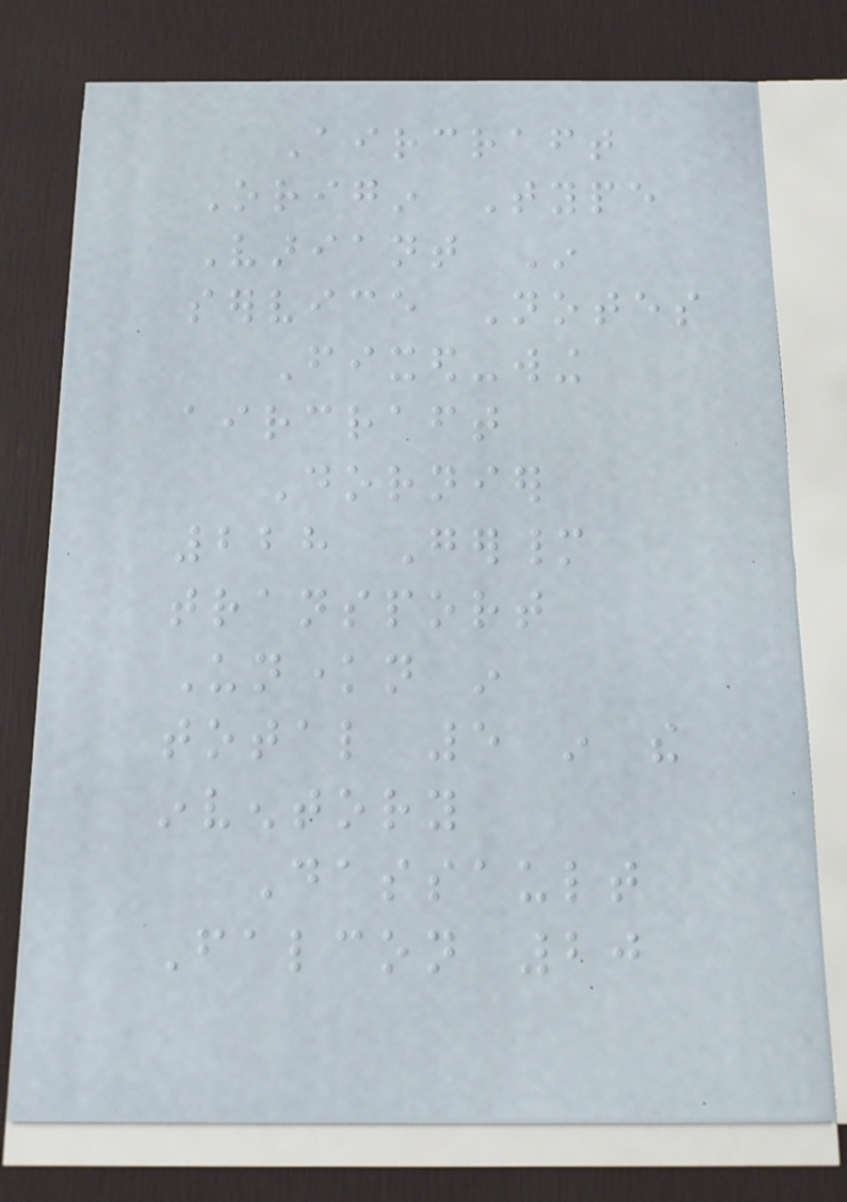Aircraft
Origin Type
Variant In
service Notes
Fixed-wing
aircraft
Dornier
228 Germany
transport
Unknown in
total 5 in the
inventory
Dassault
Falcon 20
